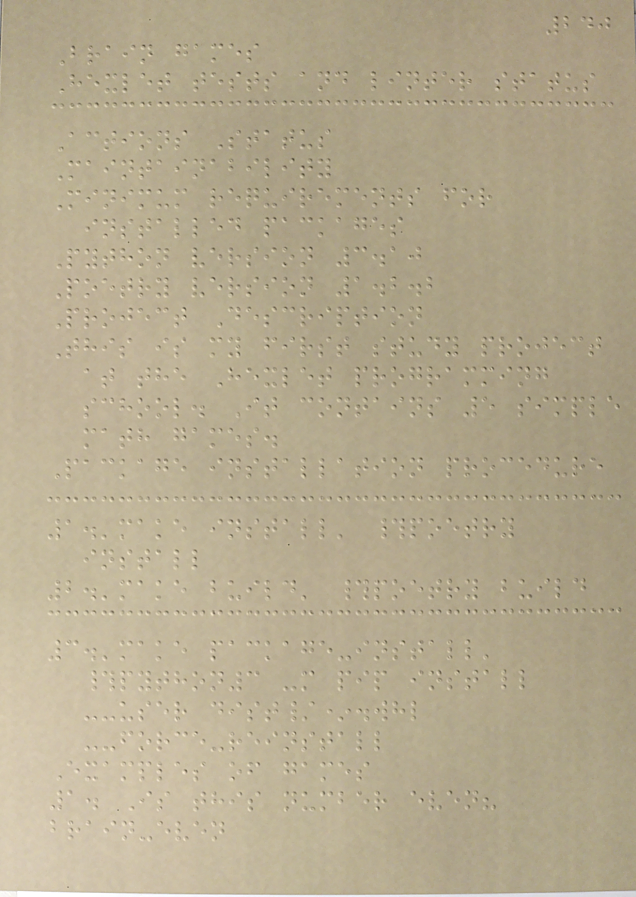240
Brain games
Hexlet tests and linter status
Actions Status
Maintainability
Minimum requirements for
installed packages
Python version 3.10
Poetry version 1.2.2
Project Description
This is my first study project
at the Hexlet programming
school. It contains 5 simple
math games.
Package installation procedure
1.'make install' #poetry
install
2.'make build' #poetry build
3.'make package-install'
#python3 -m pip install
--user dist/*.whl
--force-reinstall
Examples of games
1. Is this number even?
brain-even
